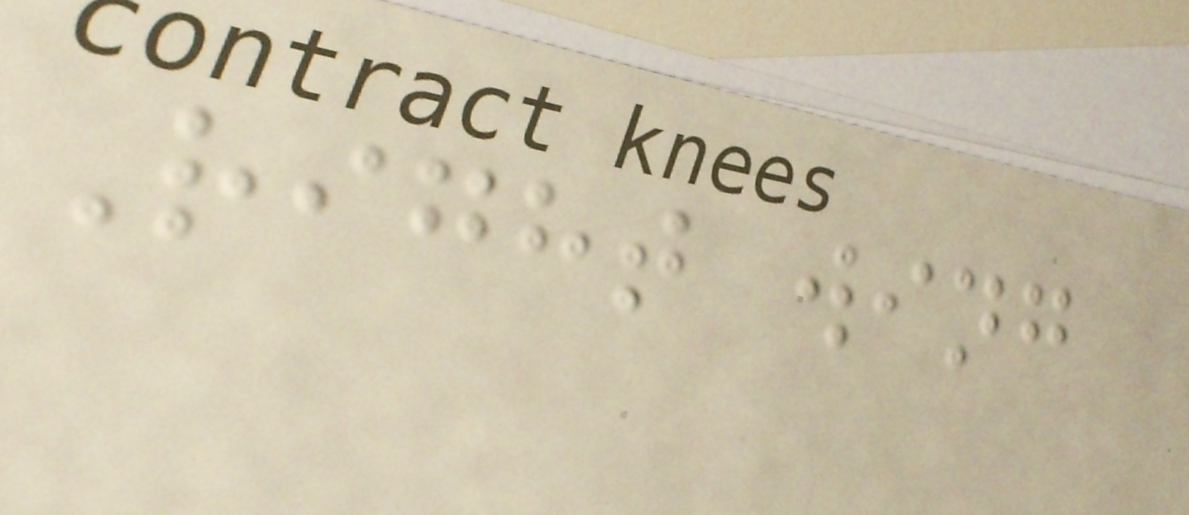Right wing
